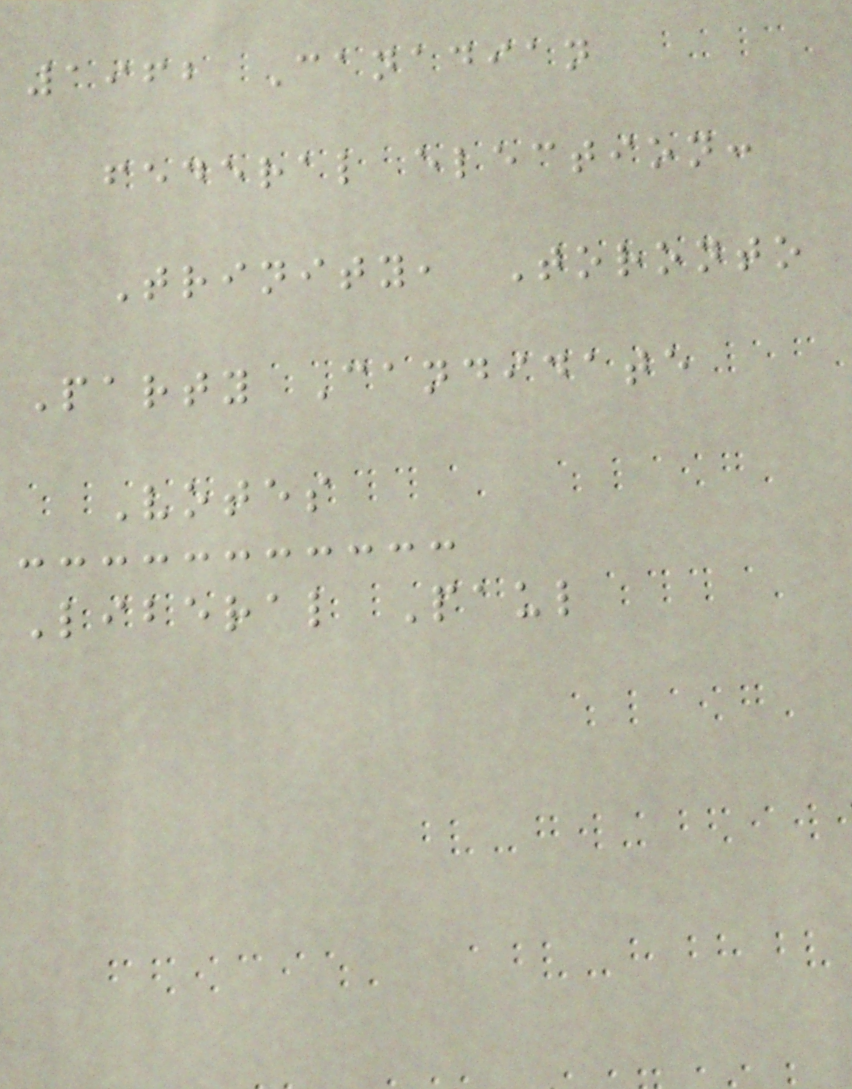1962 Canadian
federal election:
Trinity, Toronto
Party Candidate
Votes
Liberal Paul
